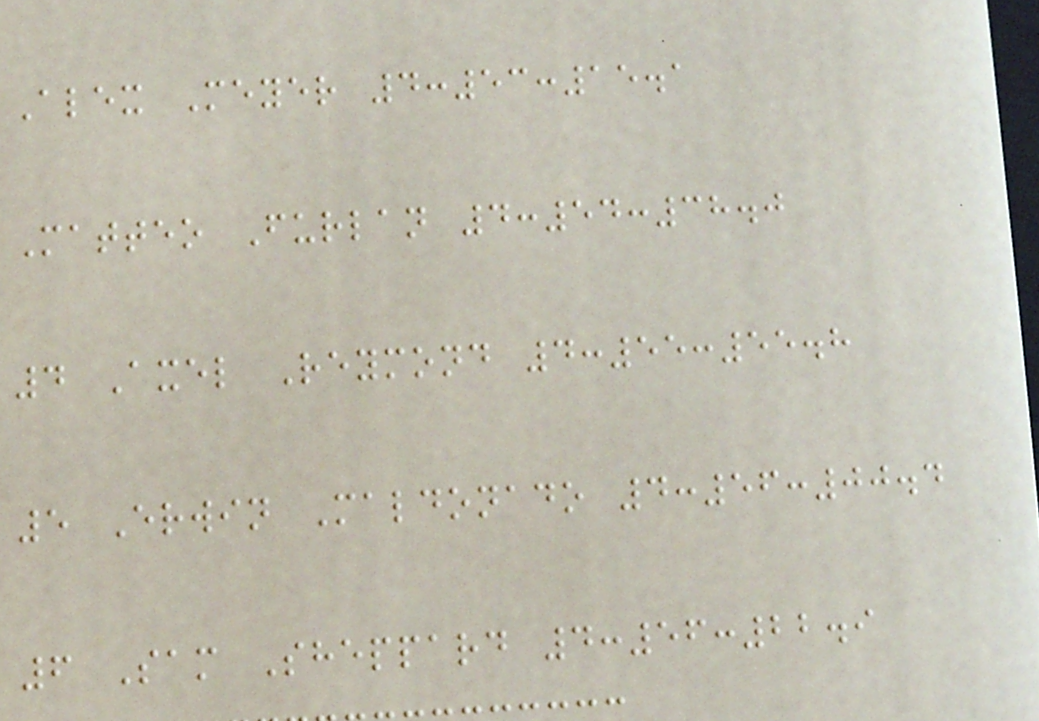Alex Meyer 4:53:15.1
Matteo Furlan 4:54:38.0
4 Axel Reymond 4:55:55.8
5 Erwin Maldonado 4:56:00.4
6 Sam Sheppard 4:56:22.9
